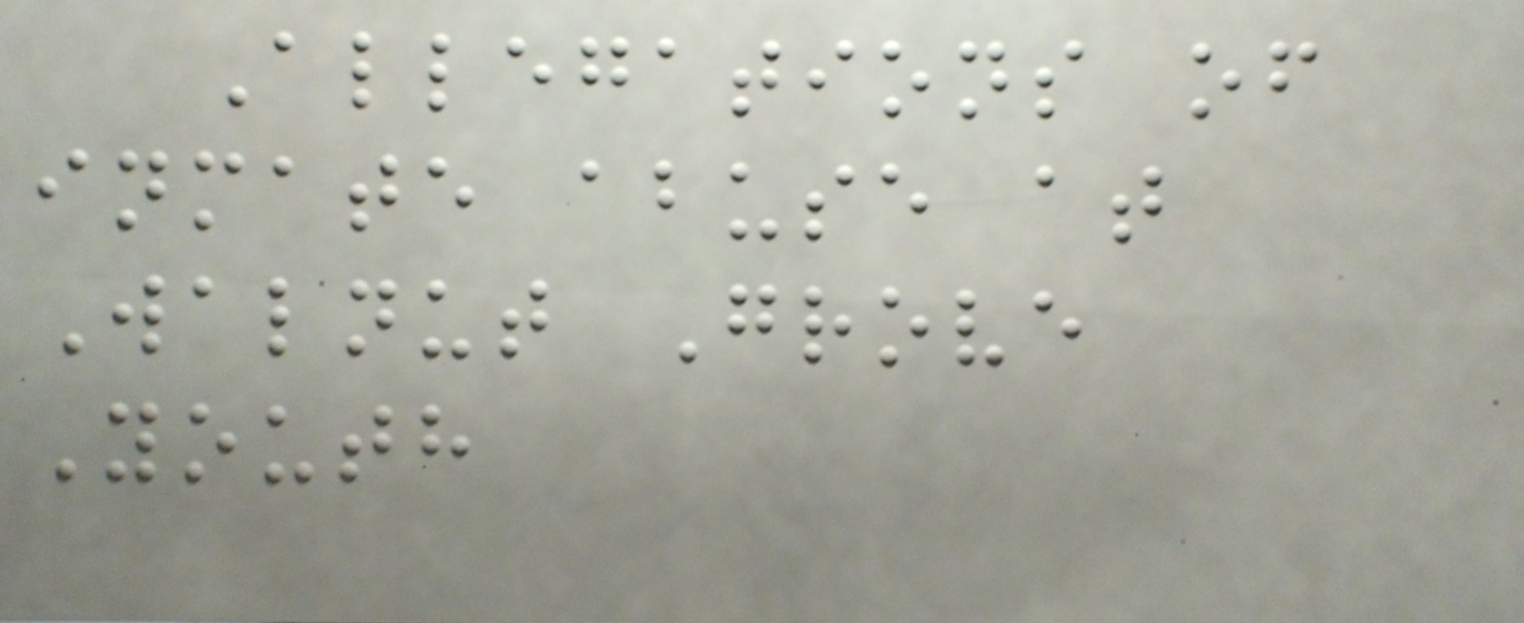Allegations of
inmate abuse at
Walnut Grove
Youth
